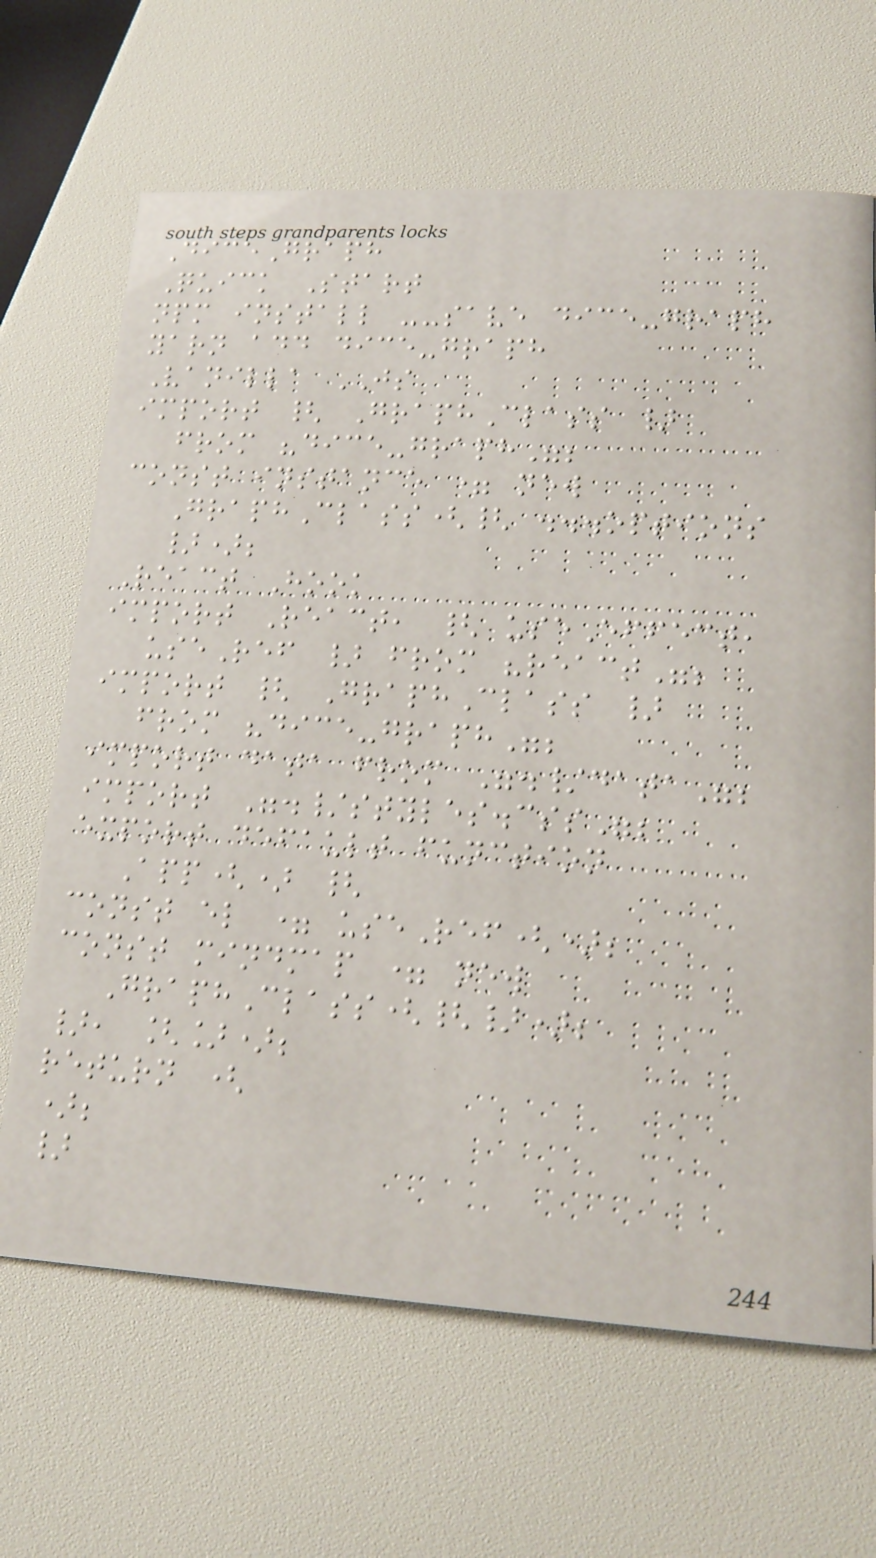DiceGraph
Quick Start
npm install --save dice-graph
yarn add dice-graph
Vanilla JS
import { GraphClass }
from "dice-graph";
const instance = new
GraphClass({ ...options
});
React Hook
import React, { useEffect,
useRef } from "react";
import { GraphClass }
from "dice-graph";
import data from "./data";
import "./styles.css";
export default function
App() {
const el = useRef();
const mindmap = new
GraphClass({});
}, []);
return (
);
}
